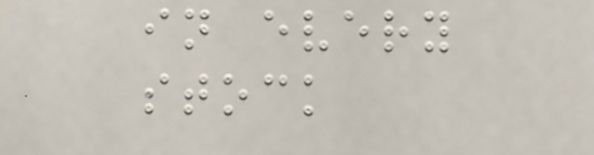in every
stock
